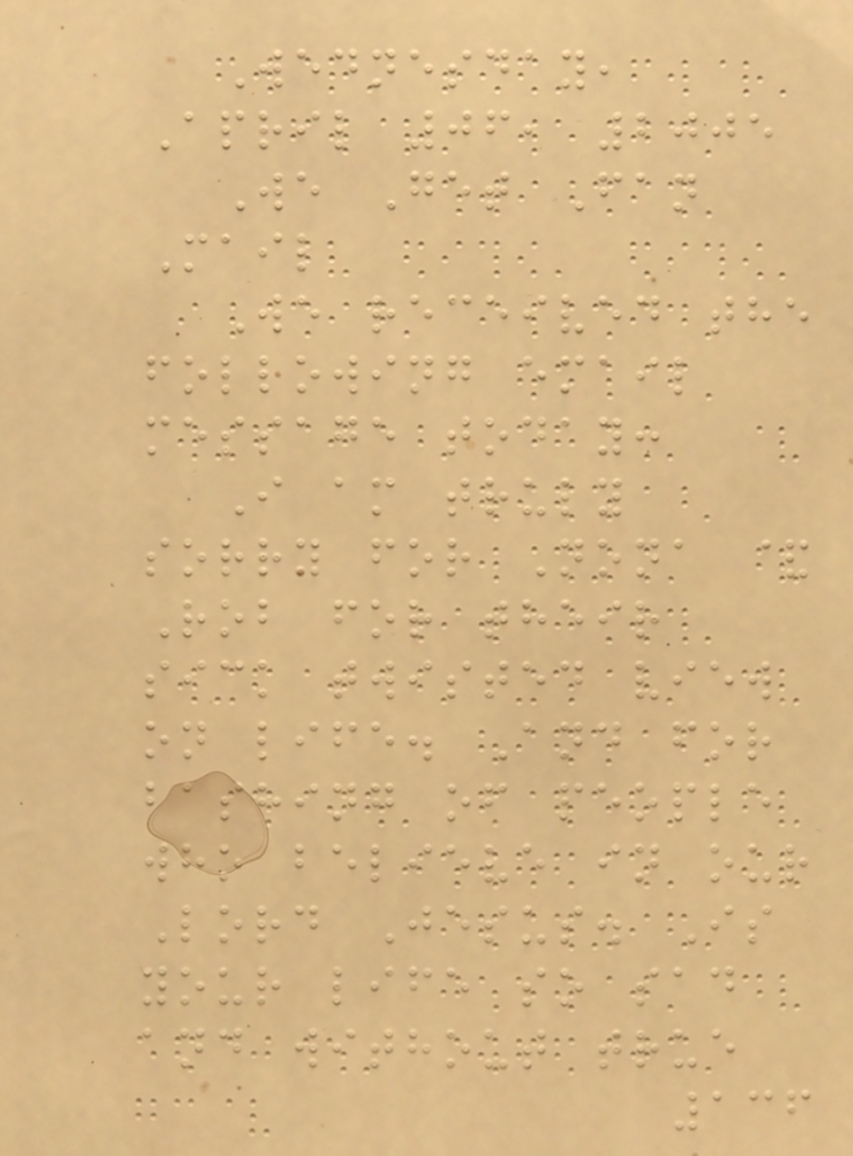Wednesday,
April 06, 2005
We Get Fan
Mail
We received the
following email
message today:
I am truly
sorry for Nona &
Rob for their
sick twisted view
on life. And for
bashing of people
who believe in our
Lord Jesus. Is
your life so sad
and without true
136
